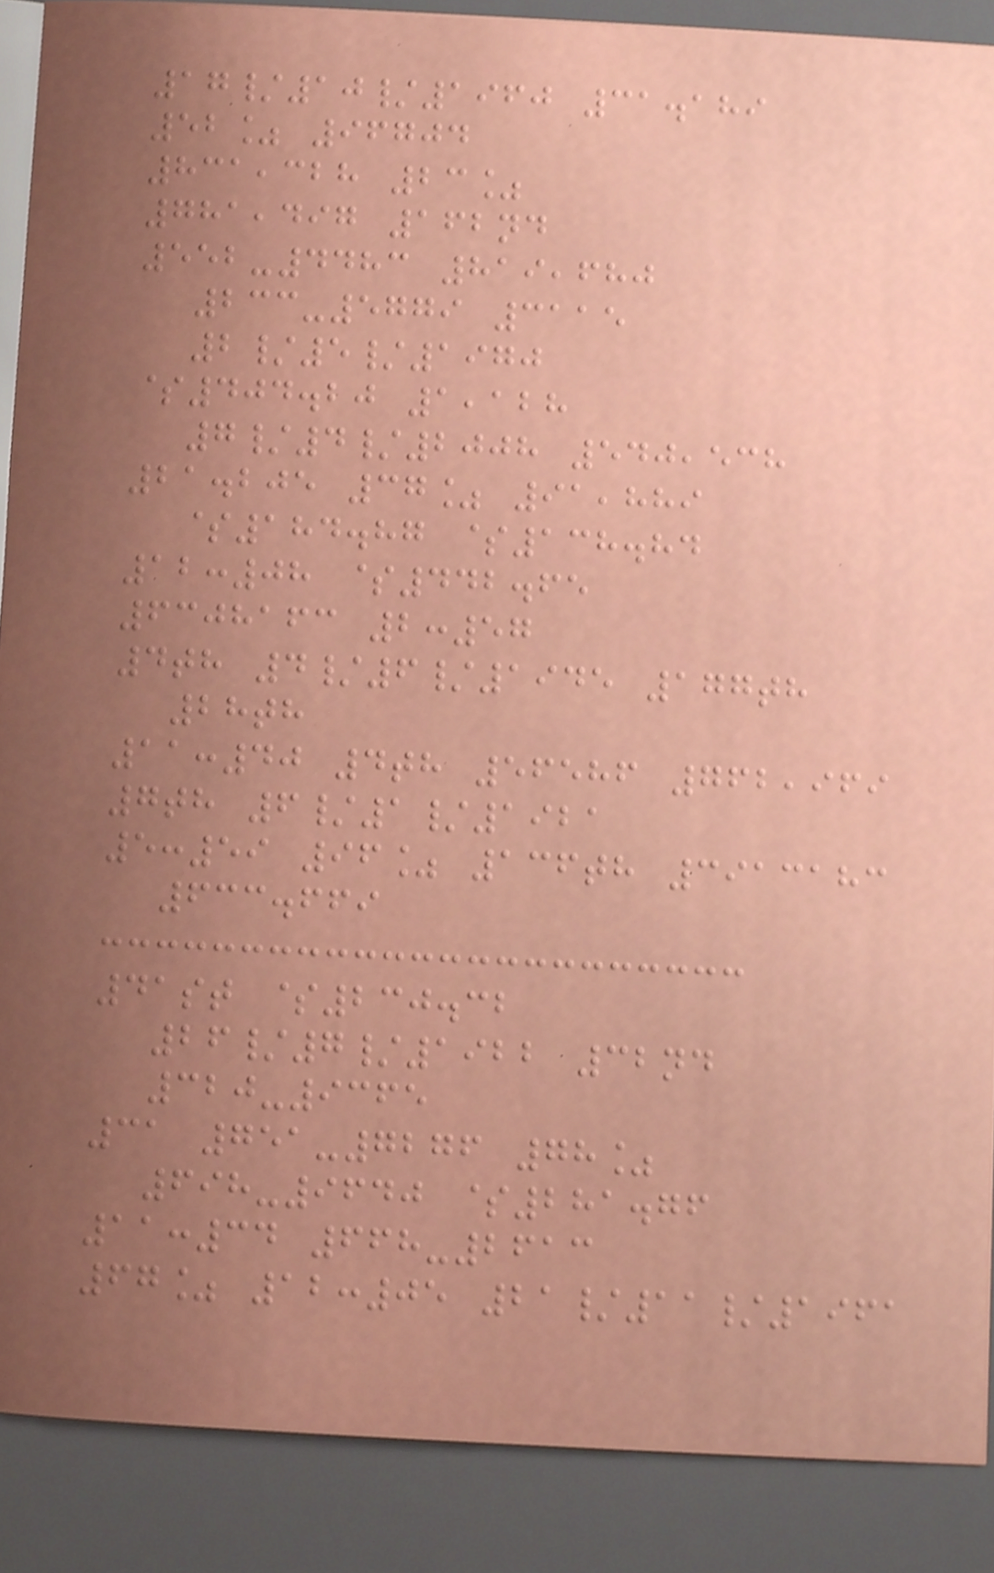17/10/1960 31.189
52% 96704
831,328 23%
781,497 162nd
552-4483 819,680
233-5779 3115
2/5/1970
$404.20 1,128
7/4/2008 540,538
21.205 37% 91,889
$184.87 $138.84
12:08 $442.65
6308163 2:57
4th 4/6/1945 177th
28th
11:40 4th 56586 762,969
7th 6/1/1921
5:59 96% 136th 3913183
633.669
41st $230.32
26/7/1922 32nd
320-9365
31 751-7276 78%
698-9640 $281.76
11:34 668-2613
67% 12:05 21/11/1961
